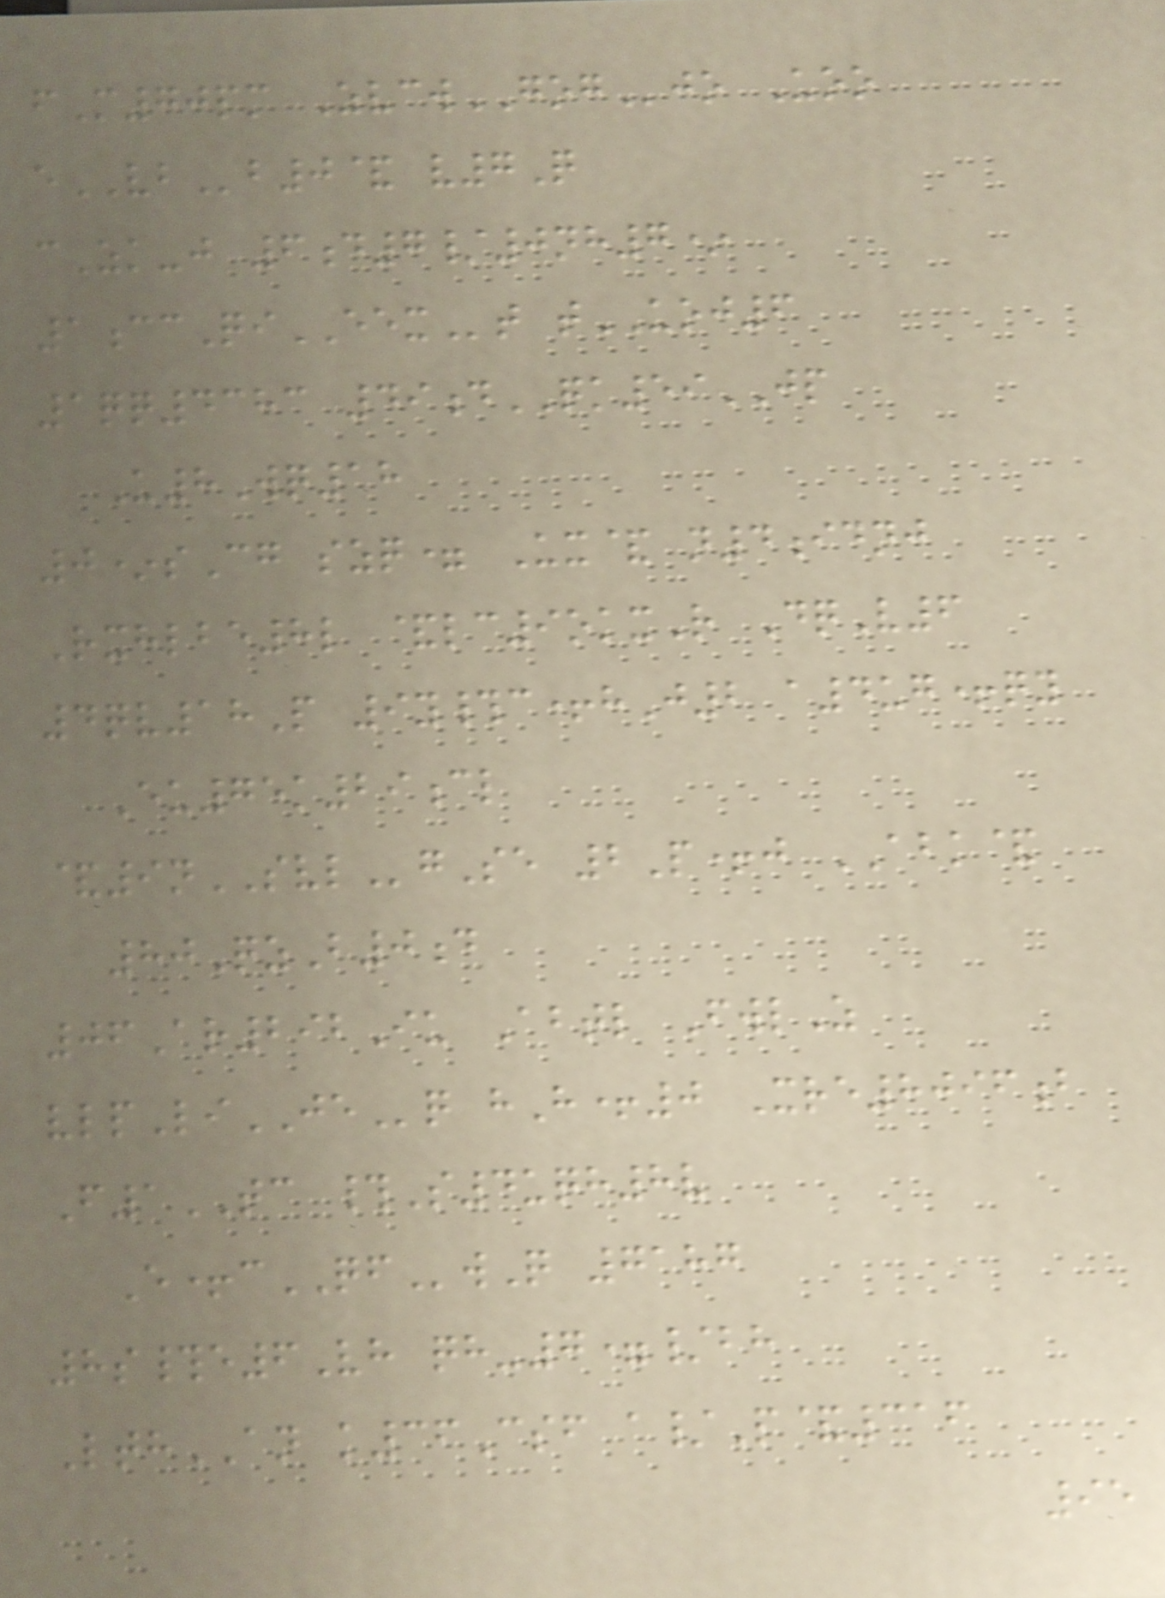fM70pm ZvcwGOGjo Uoo
eVBb0& v7Q
cZk-j 6d7/0nh7*
1ccQiEEXt tUOJ6
1qq4383 49dQK59JP
U8Wq18
0*sCg szq= Ux& n4idnj
Rxhlbe8l &lc9okxR DqV6
4qv18P 9y#c+hJ2 a4ug+qy
Eu75k29cl
&9nSVLgSe 2P+j ABK&
80QzB0d
06Ar292Iu Abtl FwlZ
vlpLiJEq hH+0 Xre8096b
F1TC #S4uqh8v
E+cQFwQ 7187
8s#e6Vh qh-7=/bh
LthAN k36Csf a/P&316
95
